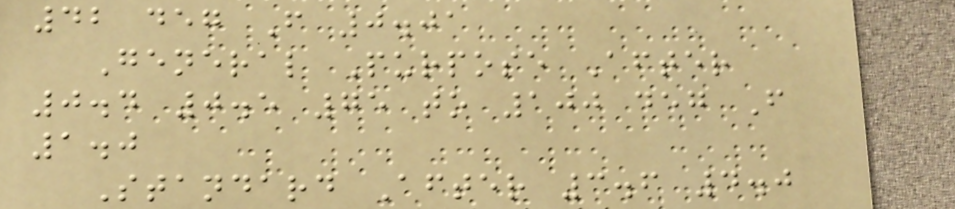42 deg F 0.01
General Purpose After
0.4 0.5 75 to 100 deg F
1.0
Standard After 3.6 4.0
